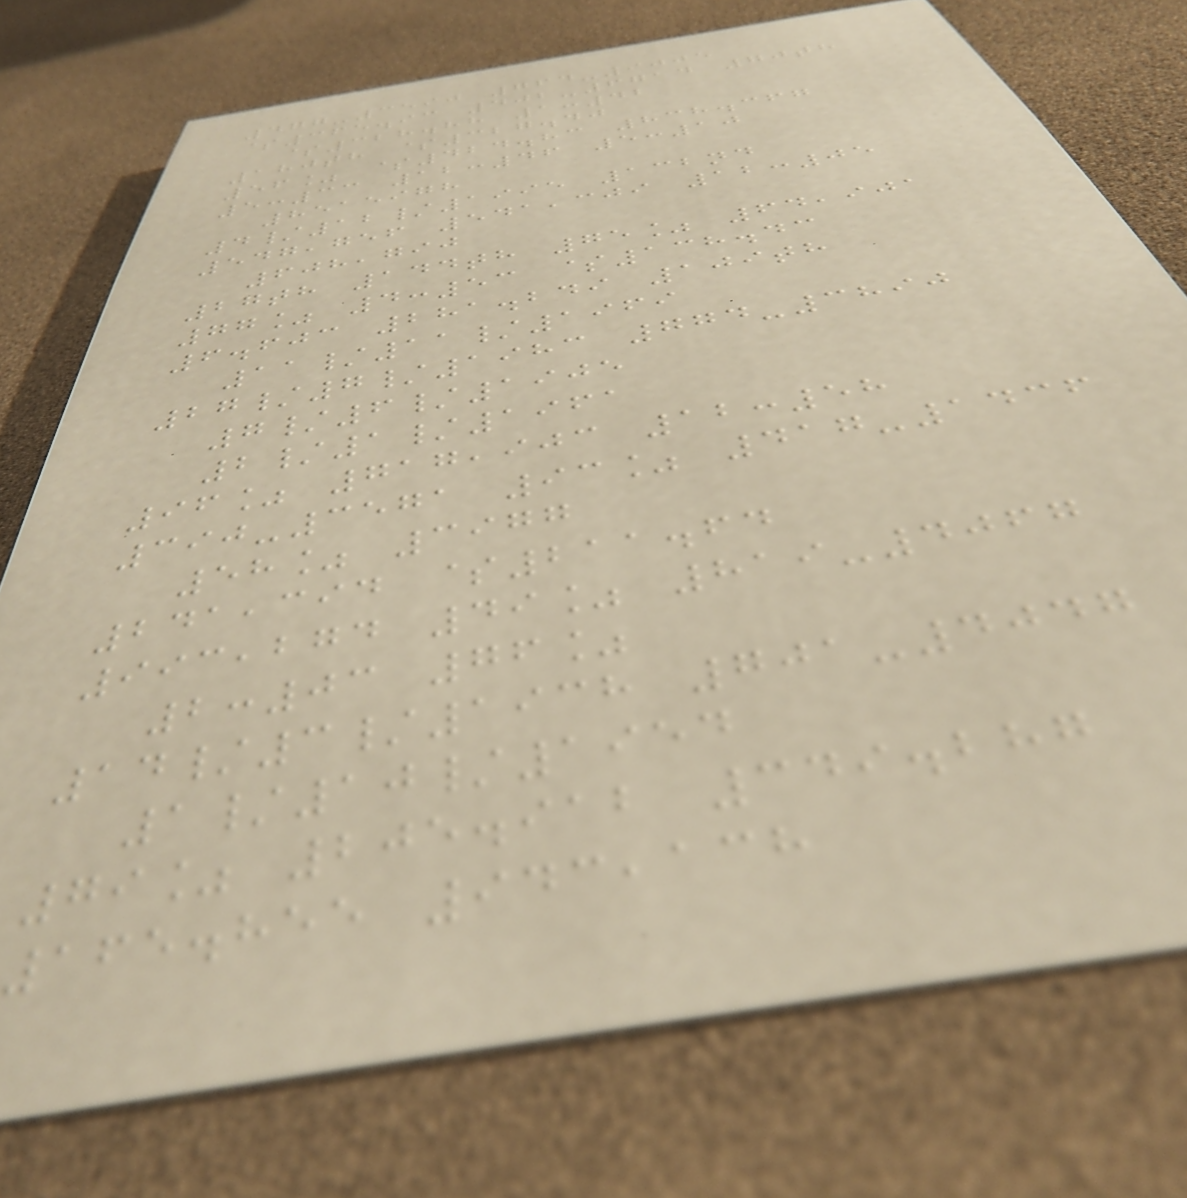477-3590 764-9005
$365.93 402-6714 70th
$328.88 1:42
180th $327.40
56% $424.83 838.367
5:33 12:46 5:10
8515978
4/12/1995 132nd
547,756 541,309 12:05
608,790
27th 144th 75% 64,901
77% 4:53 $138.43
6.603 281.249 109th
11/11/1969
27/7/1983 774-3890
7/6/1905
2/1/1961
96% 717,903 12:58
390-3571 93% 417-1436
58% 3977
241,394 $211.64
993,274 49% 819-4067
2:03 76%
14/3/1938 701-4047
1/10/1954
79% 205.912 349.287
165.855 943,138
